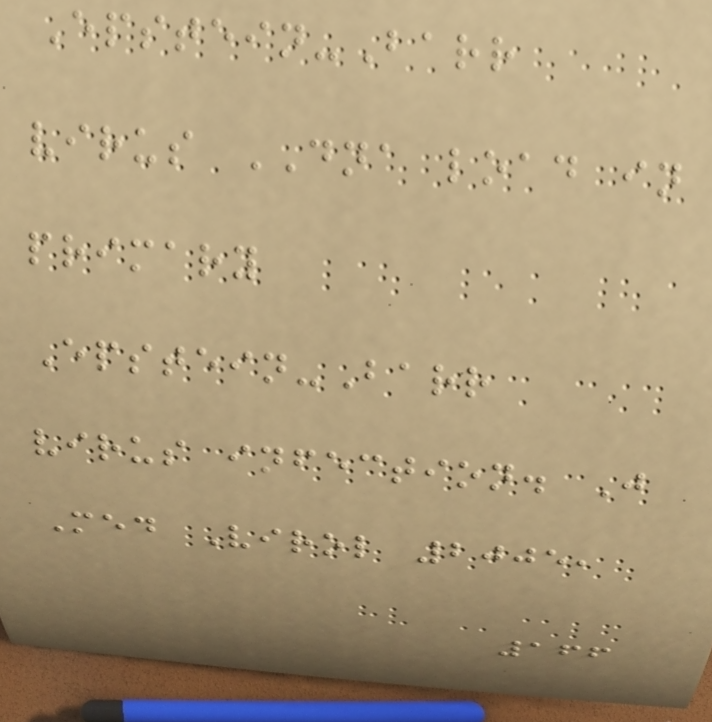Epstein-Barr
virus DNA load in
primary
Epstein-Barr
virus infection. J
Med Virol 2005,
166
